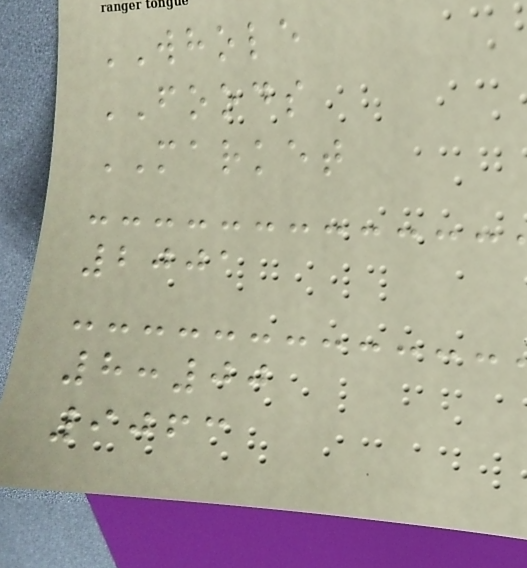WHOLE
FOODS
MARKET
2001
8:00
9063
